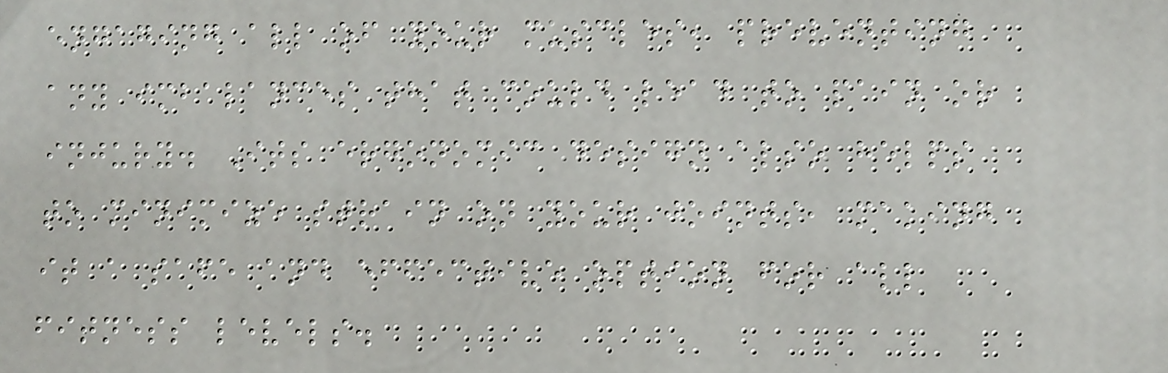engaging all of your muscles, preventing
any imbalances that could lead to pain or
injury. Its ergonomic design also helps
to minimize strain on your joints, making
it a safe and effective option for all
fitness levels.
